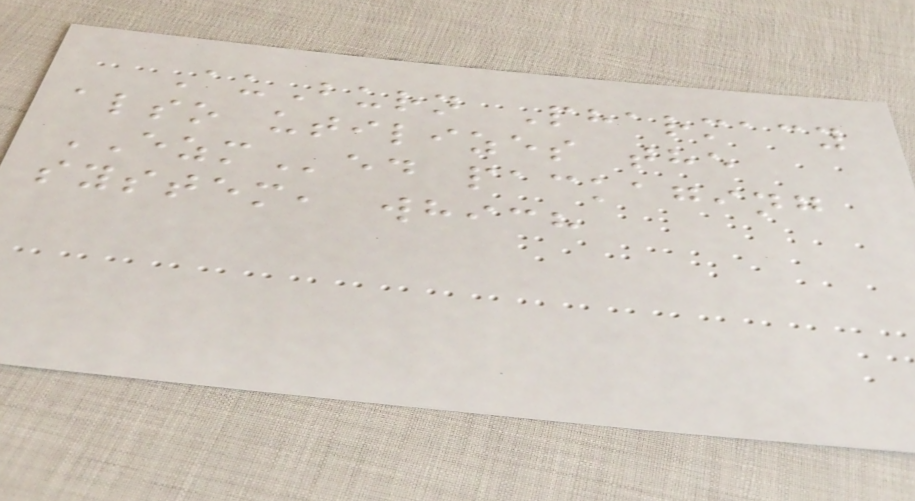AuBurn Pharmacy
also utilizes the
EZMed packaging
system, which
